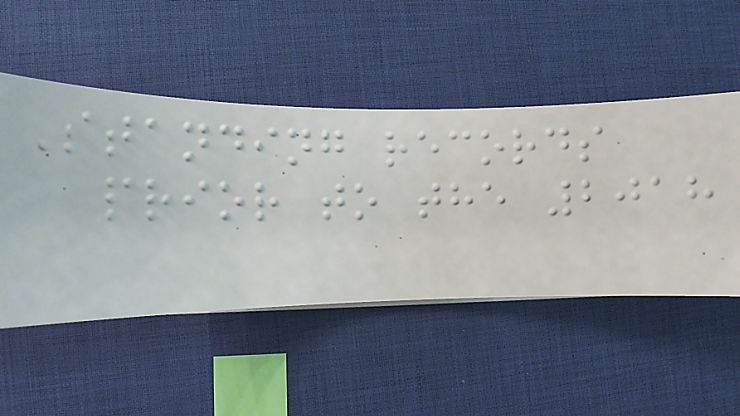Standing records
prior to the 2018
